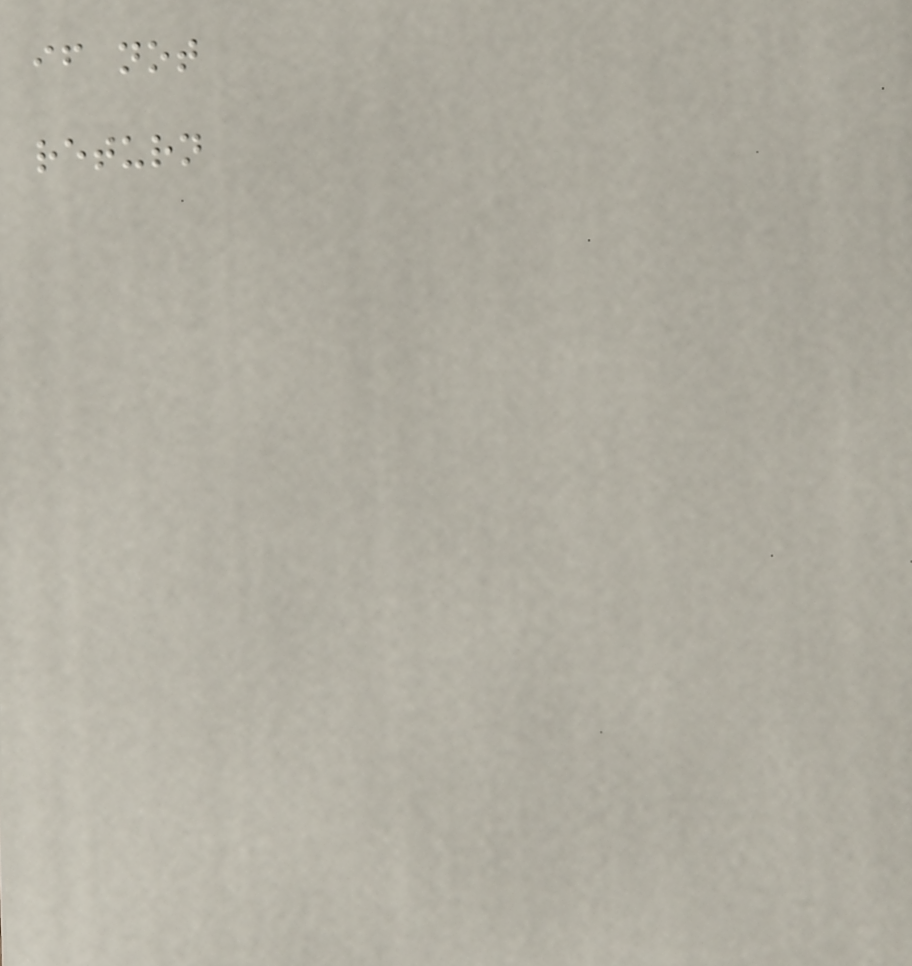if not
return
